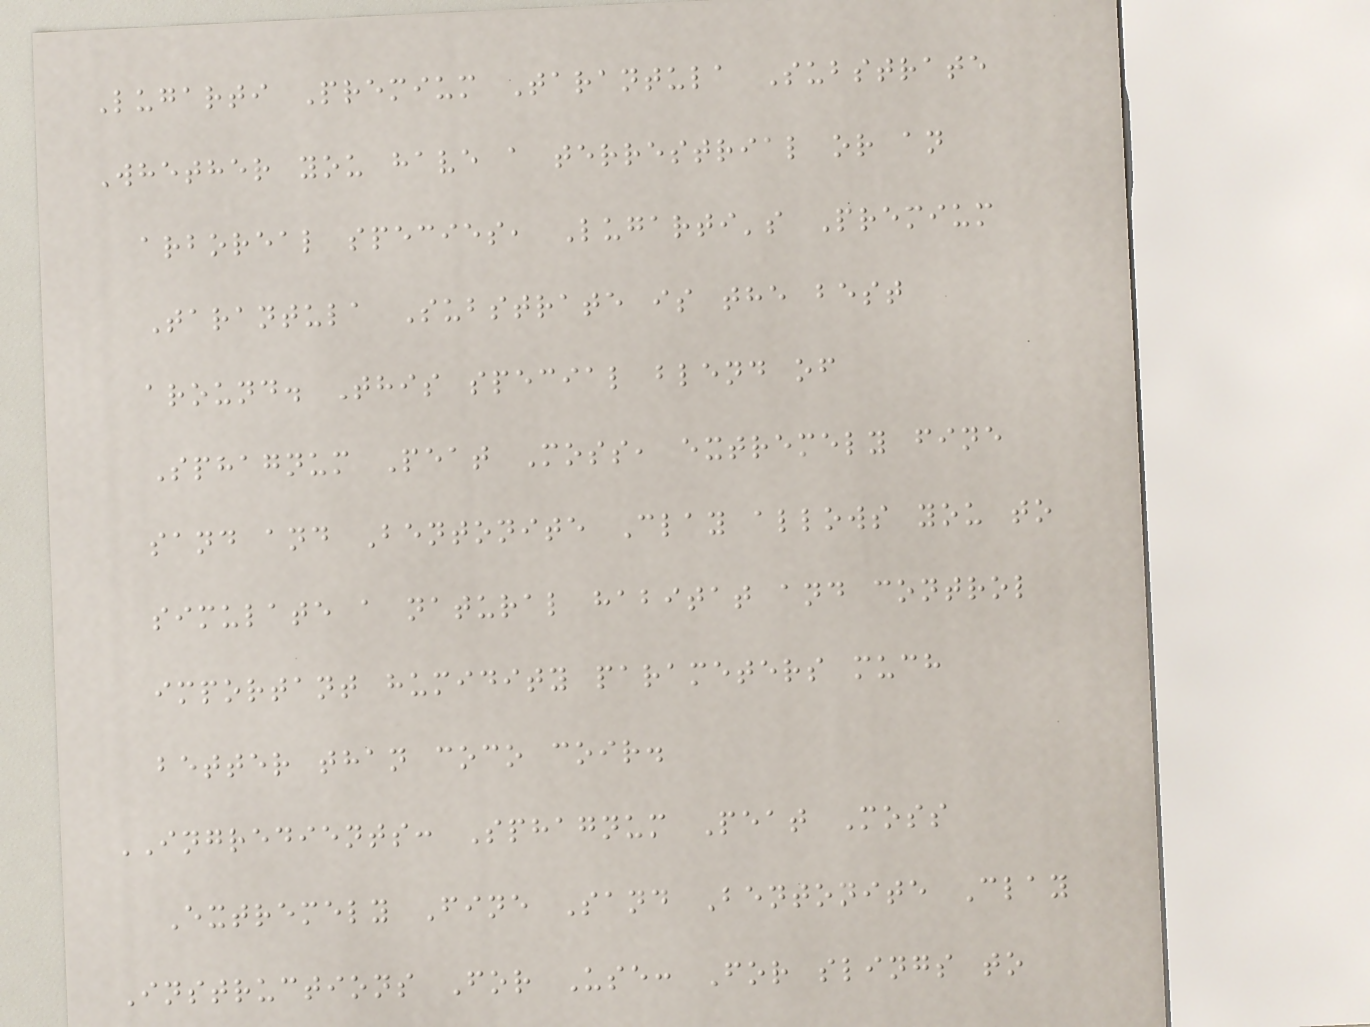Lugarti Premium Tarantula Substrate
Whether you have a terrestrial or an
arboreal species, Lugarti's Premium
Tarantula Substrate is the best
around. This special blend of
Sphagnum Peat Moss, extremely fine
sand and Bentonite Clay allows you to
simulate a natural habitat and control
important humidity parameters much
better than coco coir.
INGREDIENTS: Sphagnum Peat Moss
Extremely Fine Sand Bentonite Clay
Instructions For Use: For slings to
